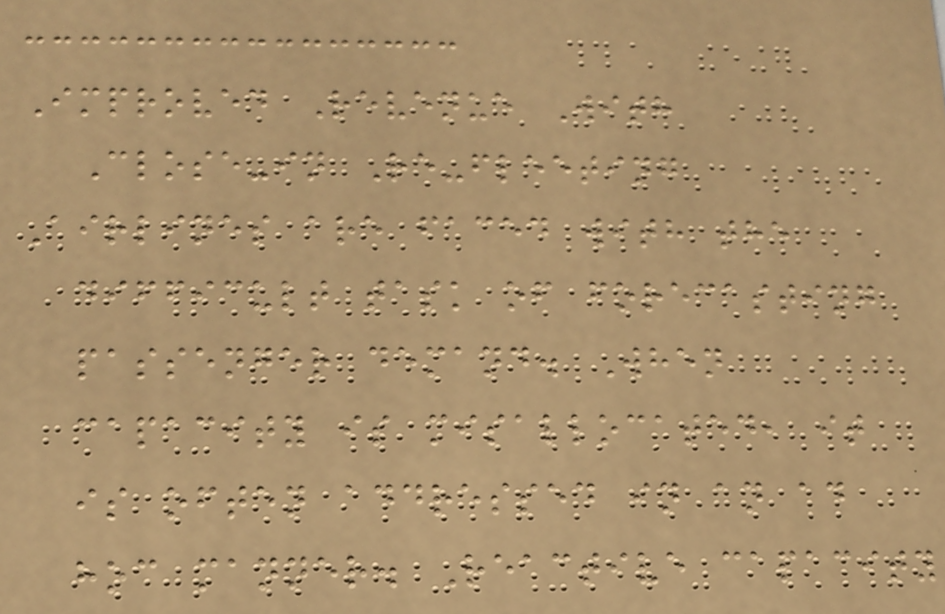Improved Revenue With
Close-in Re-fleeting
Airlines are faced with the
difficult task of forecasting
passenger demand. When
capacity is misallocated, it
is often addressed in an ad
hoc manner. Reactive capacity
